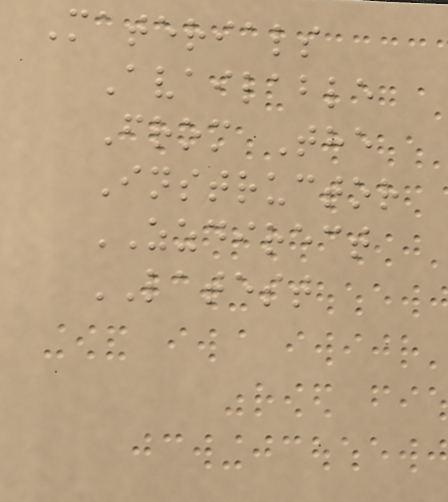Materials
Available
From The
Instructor
ZZDIRECT
LATEST
